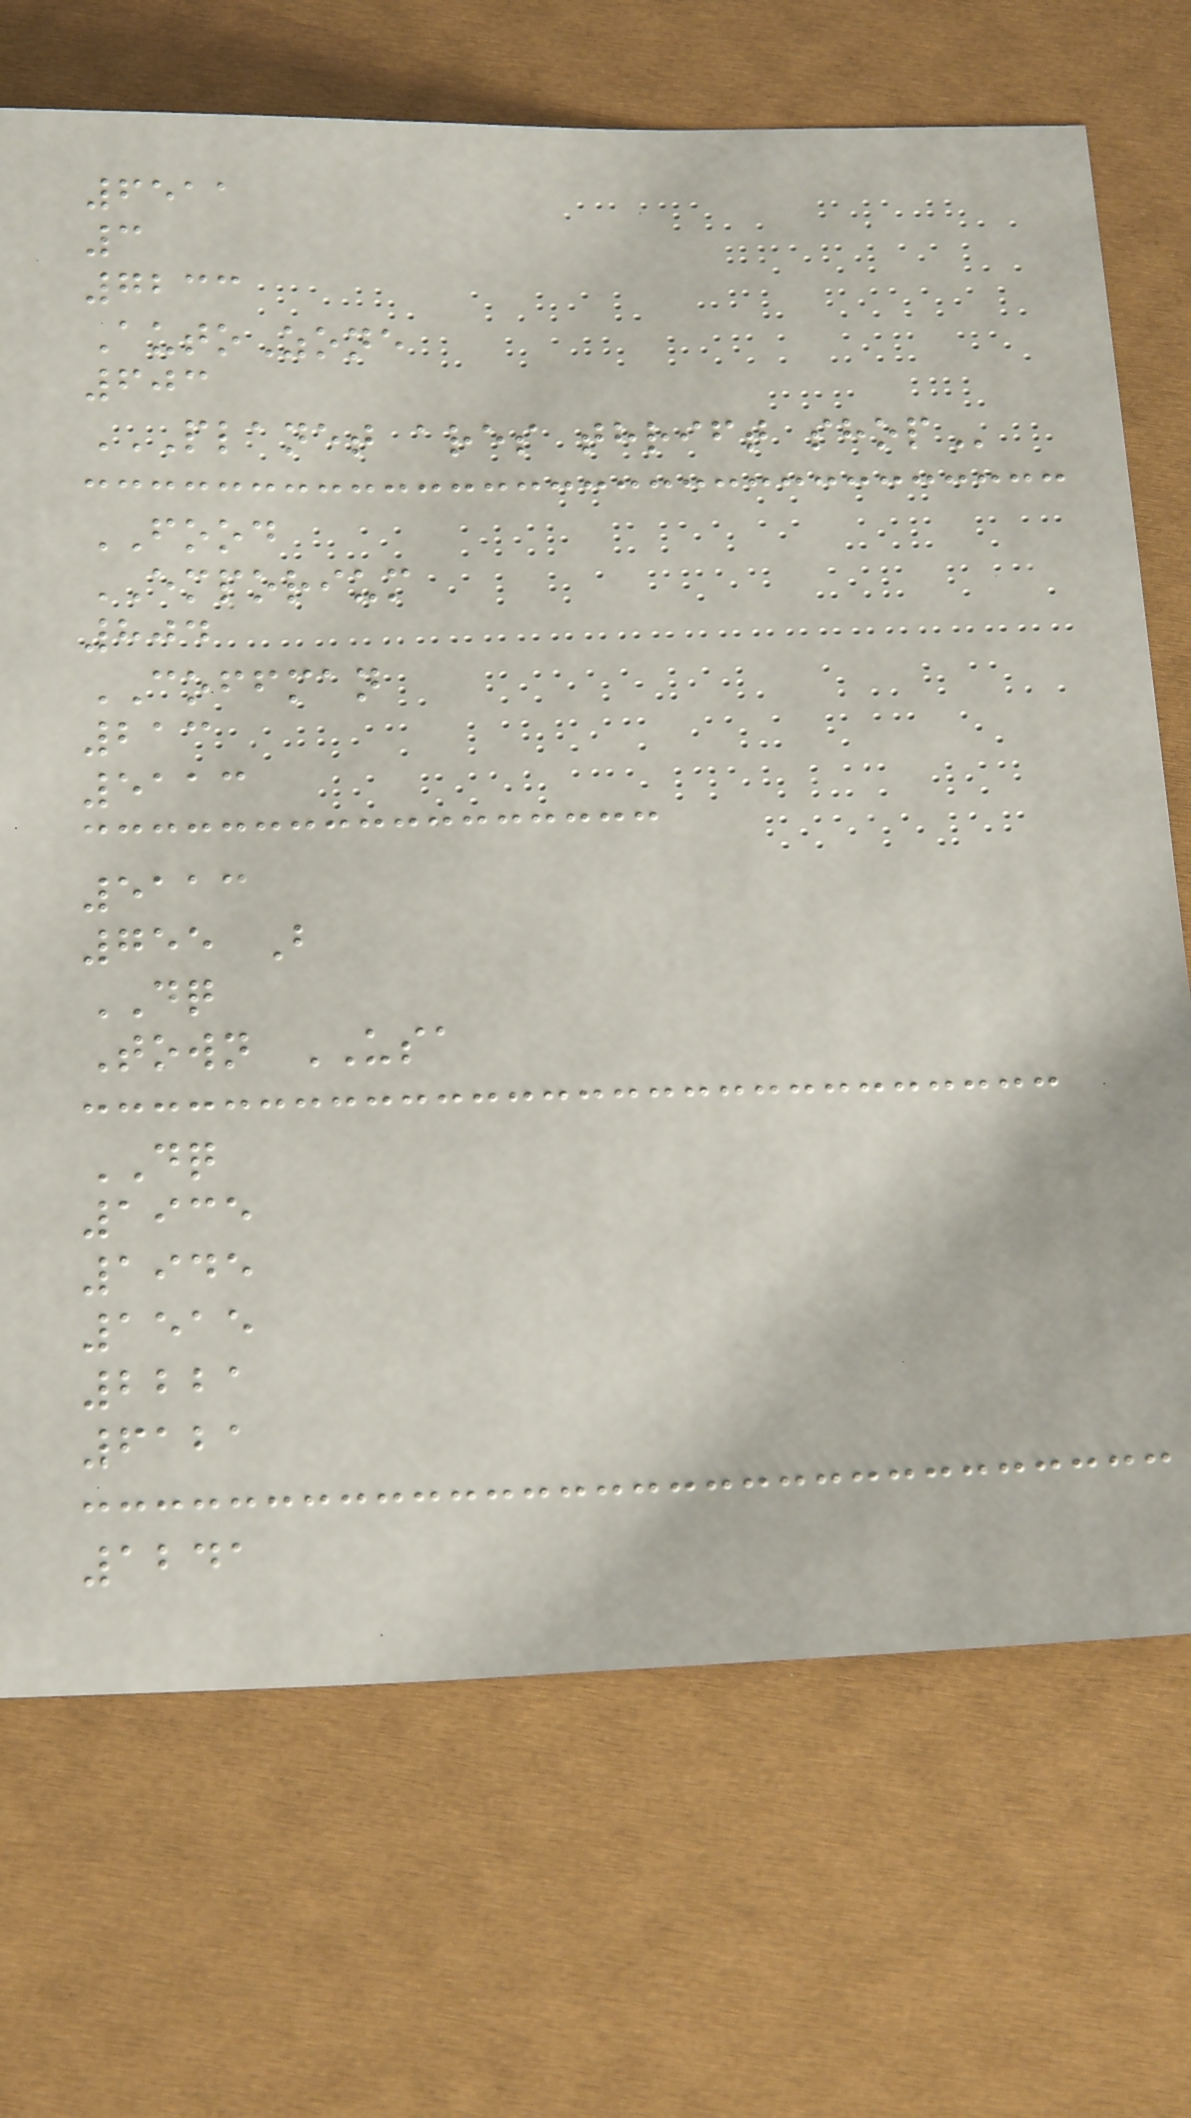6511
3
7233
AutoZone
603
PLANET ARES THRIFT SHOP
FOOD
EMPORIUM
804
COFFMAN
213
5113
5113
755 B
DQ
Town USA
DQ
1935
1945
1515
2221
6121
1241
